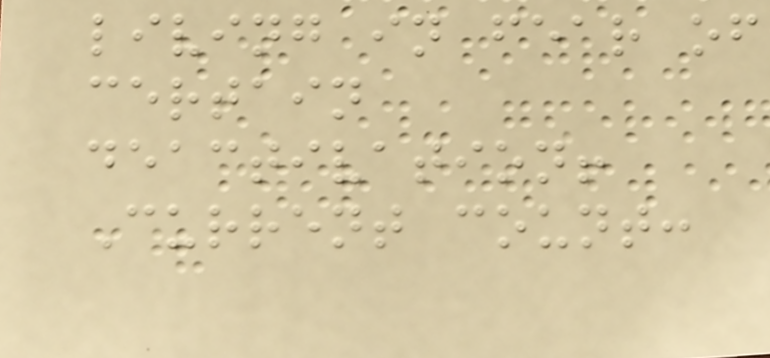living in fear of
certain
deactivation!
Current count:
